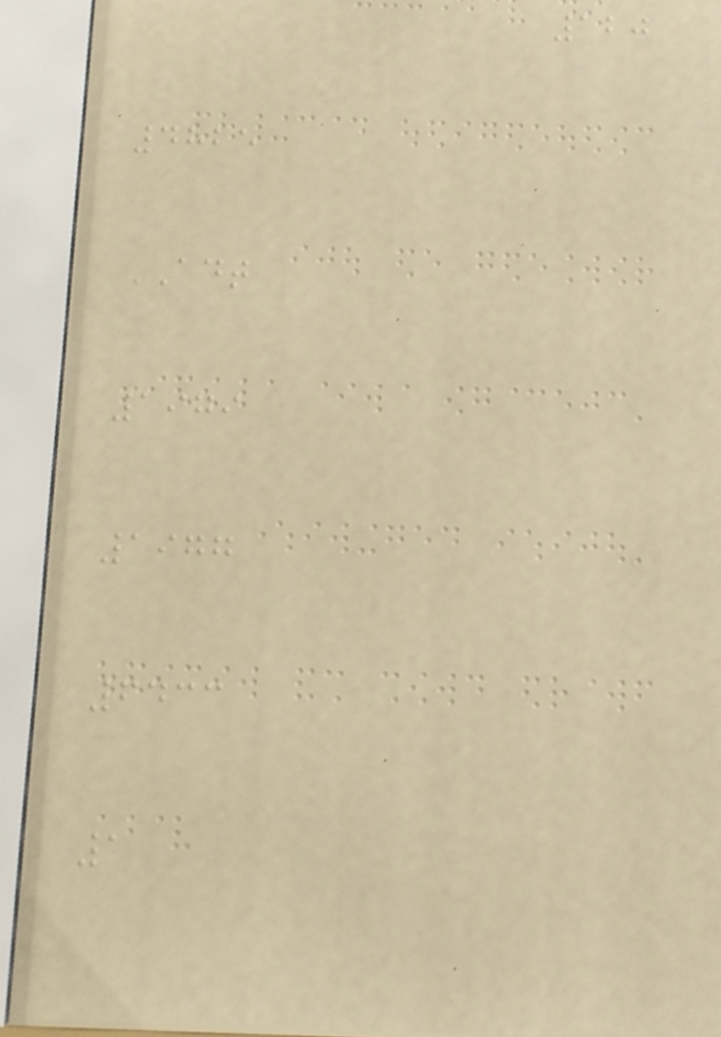120
4825
ADT
1979
1977
6433
1
